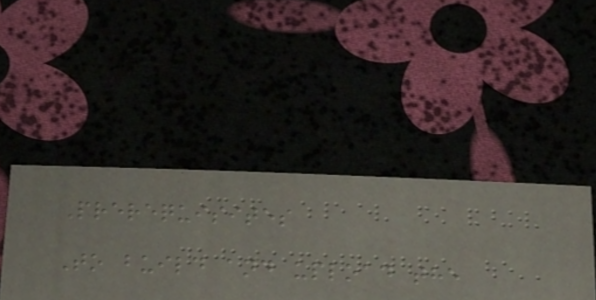Prerequisites
To build and upload the
